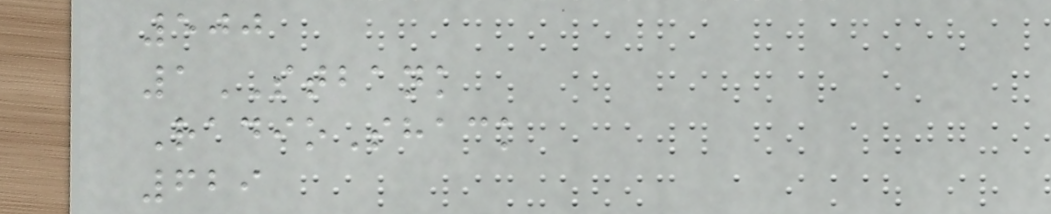500
1STBANK
RadioShack
629
